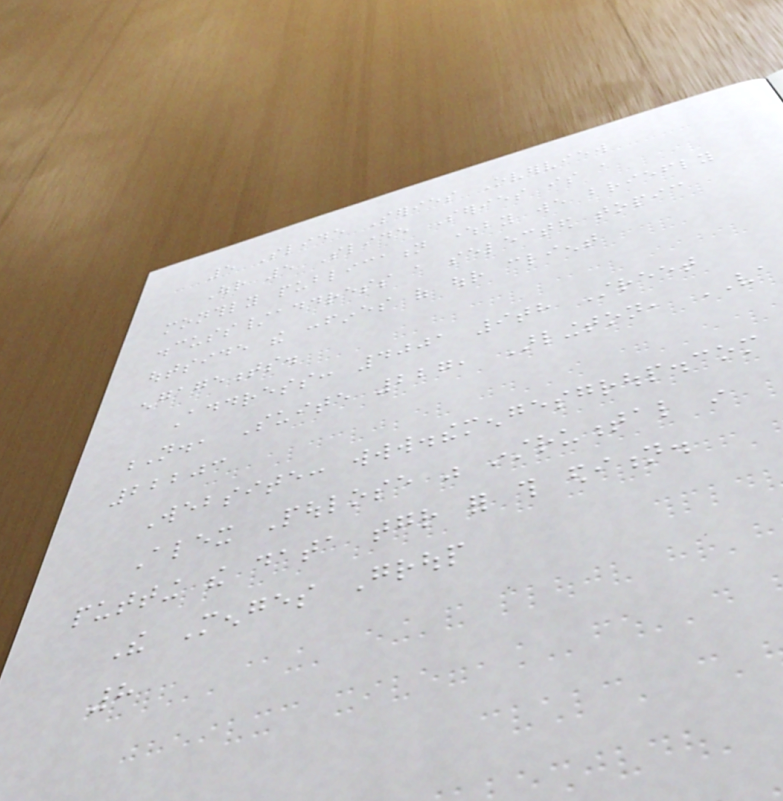5 Slide Series Overview
Our 5 Slide Series is a
monthly publication whereby we briefly
discuss/address a selected topic
outside the confines of our client
engagements.
Address: 4001 9th Street
N., Suite 227, Arlington, VA
22203
Website: www.themengesgroup.com
Alex Poulose was instrumental in
putting the data together for this edition.
The Menges Group
8
